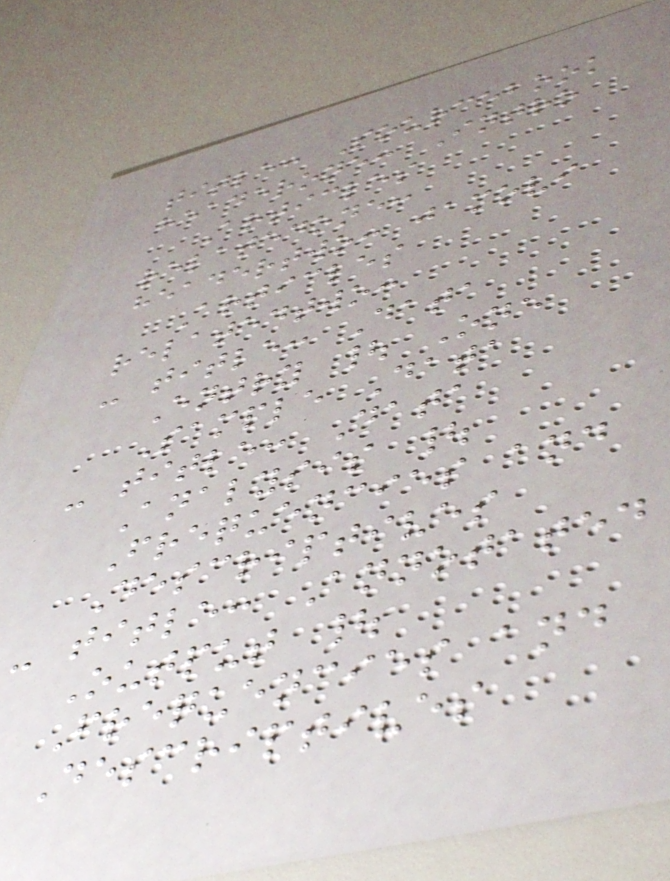title: Sourcebook
headerone: Intro
Articles
relatedone:
headertwo: jamovi
Articles
relatedtwo:
- title: Data
Entry | One
Sample Data
- title: Data
Analysis |
Frequencies and
Descriptives
- title: Annotated
Output |
Frequencies and
Descriptives
